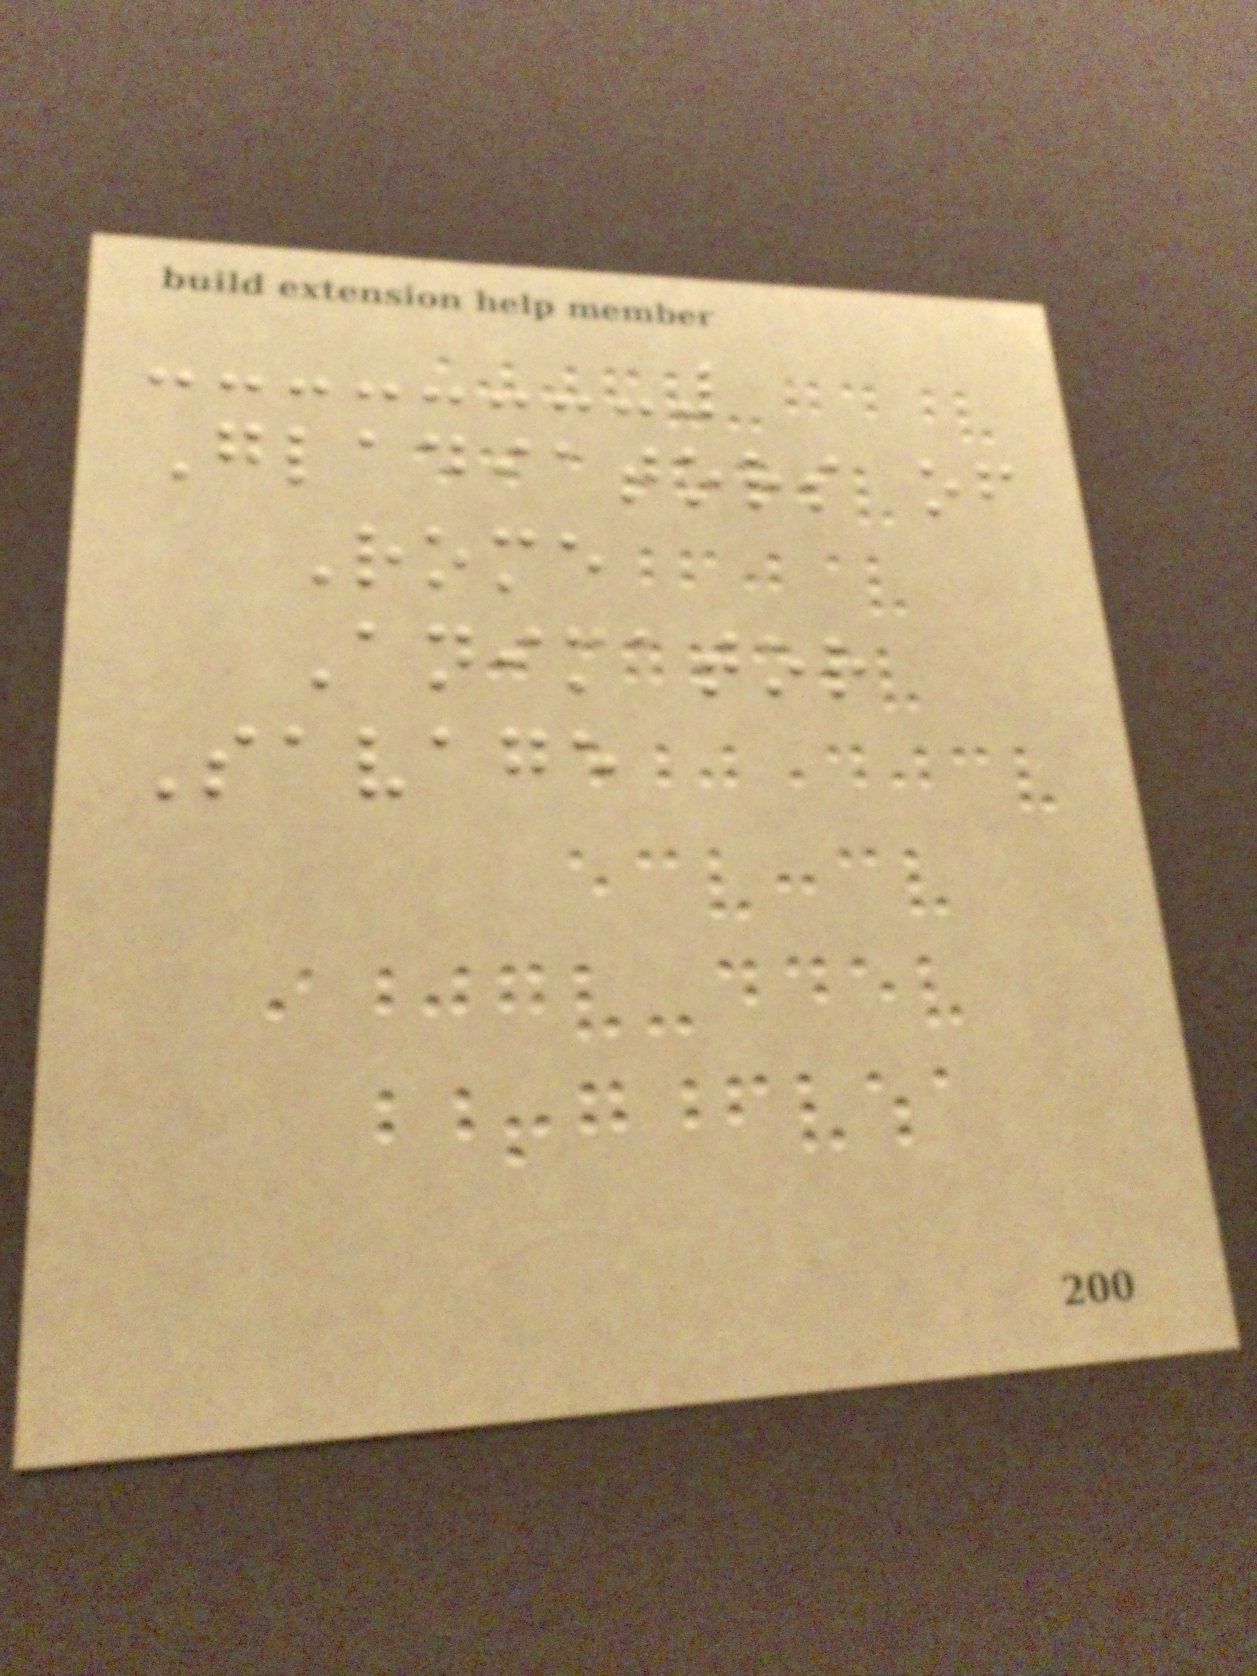Gladiators of
Rome
Animator
Savage
